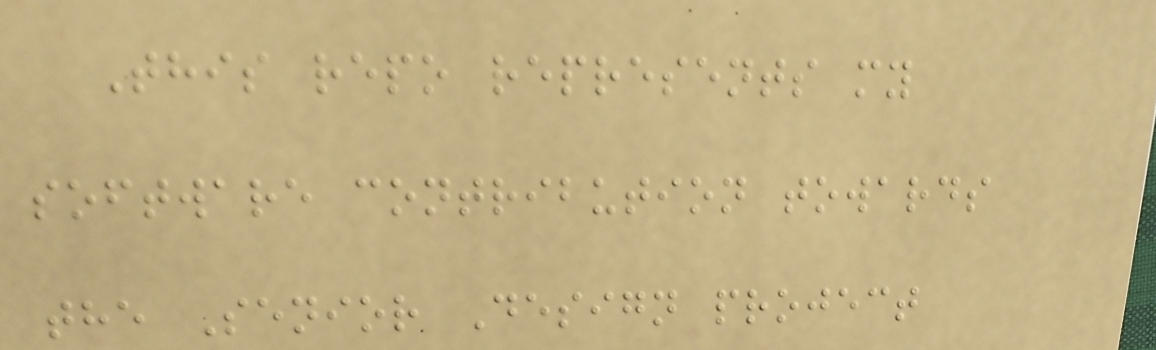This repo represents my
software contribution towards
the Senior Design project
